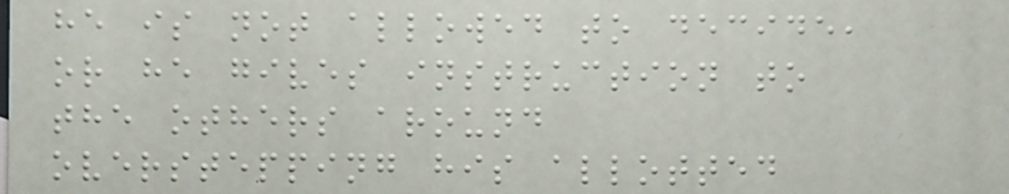he is not allowed to decide,
or he gives instruction to
the others around
overstepping his allotted
